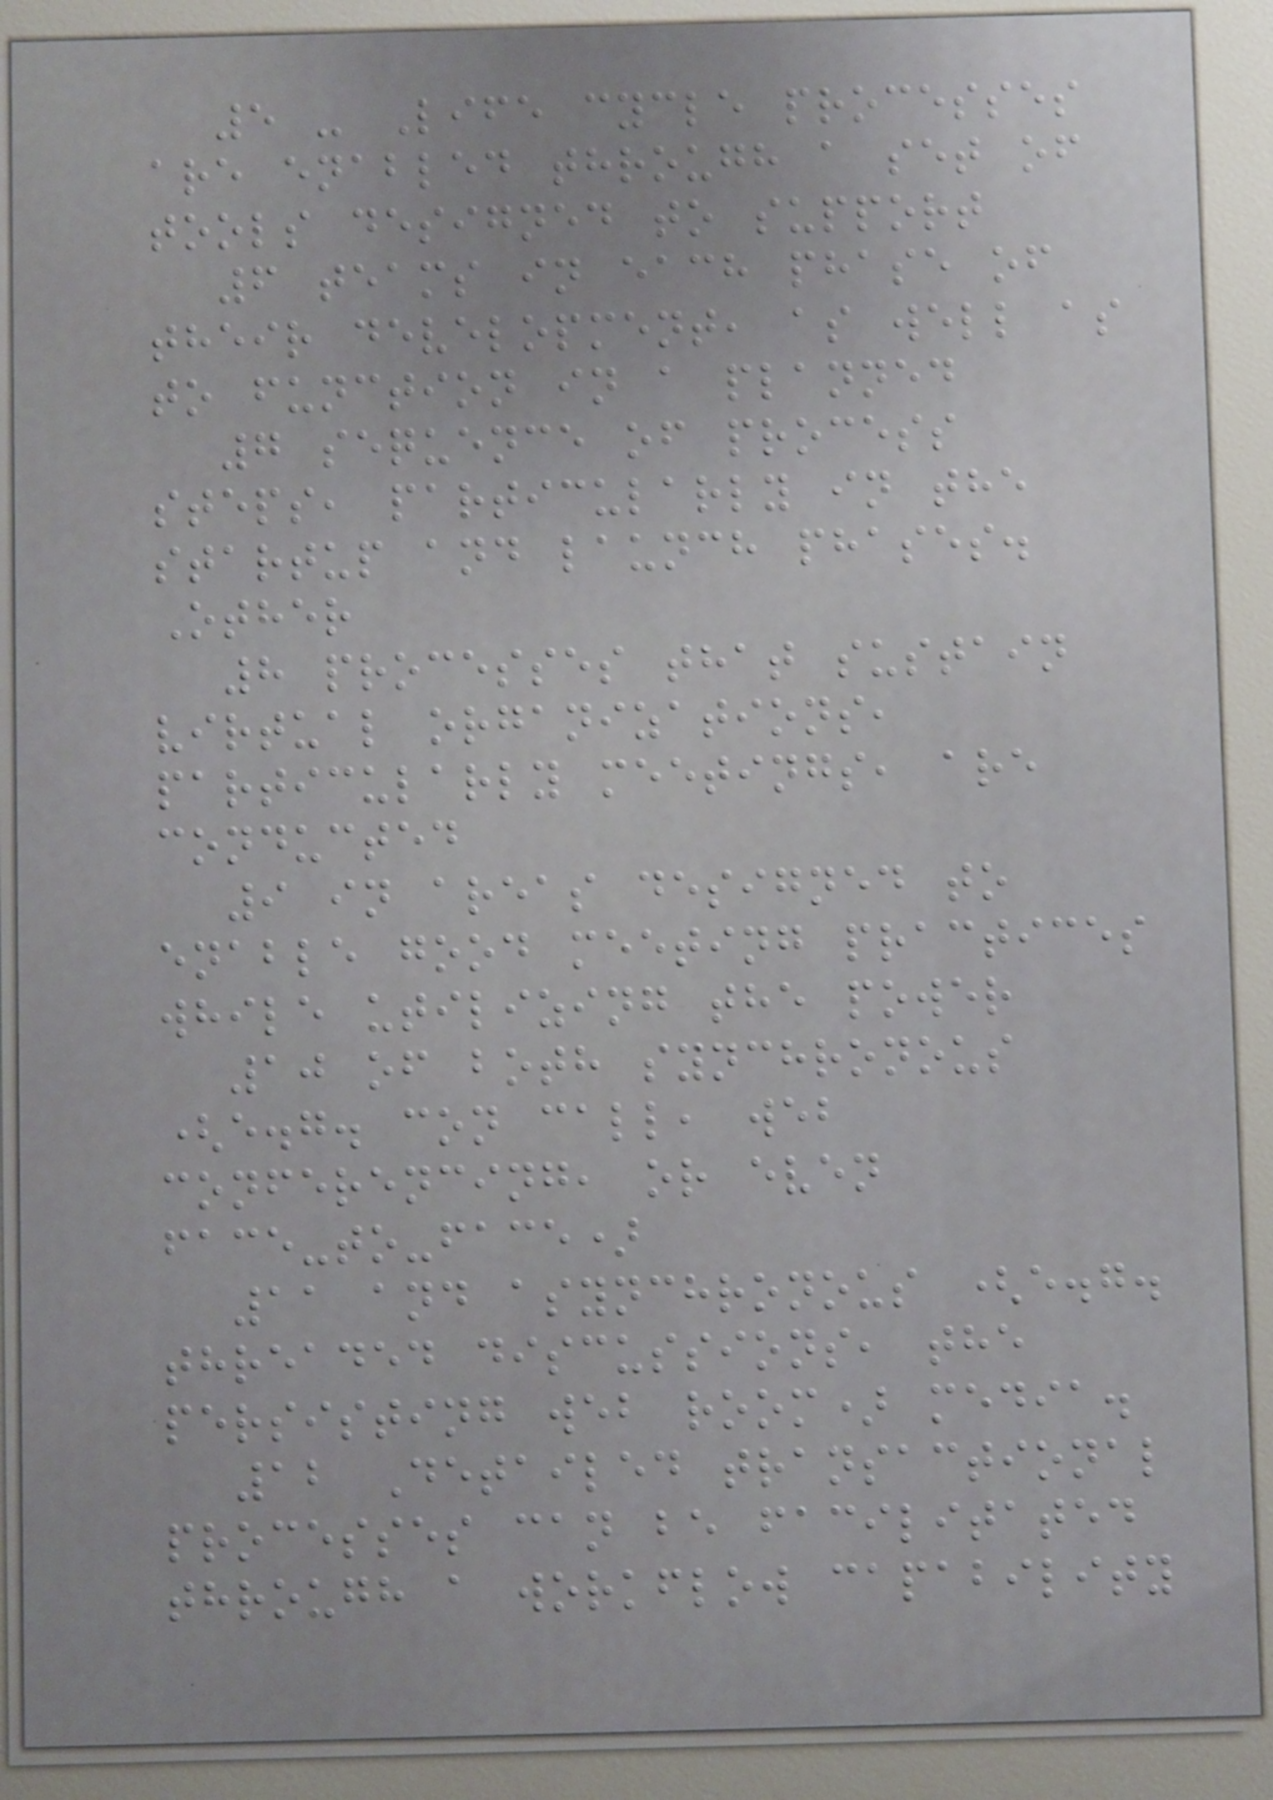5 - Life cycle processes
are enabled through a set of
tools designed to support
6 teams in each phase of
their development, as well as
to function in a planned
7 sequence of process
steps, particularly in the
startup and launch phases.
Other
8 processes that sustain
virtual organizations,
particularly meetings, are
conducted
9 in areas designed to
enable good meeting practices
while utilizing the power
10 of both synchronous
(e.g. con call, web
conferencing, or even
face-to-face)
11 and asynchronous (e.g.
threaded discussions, the
persisting web room) media.
12 Detailed transactional
processes can be facilitated
through a workflow capability
